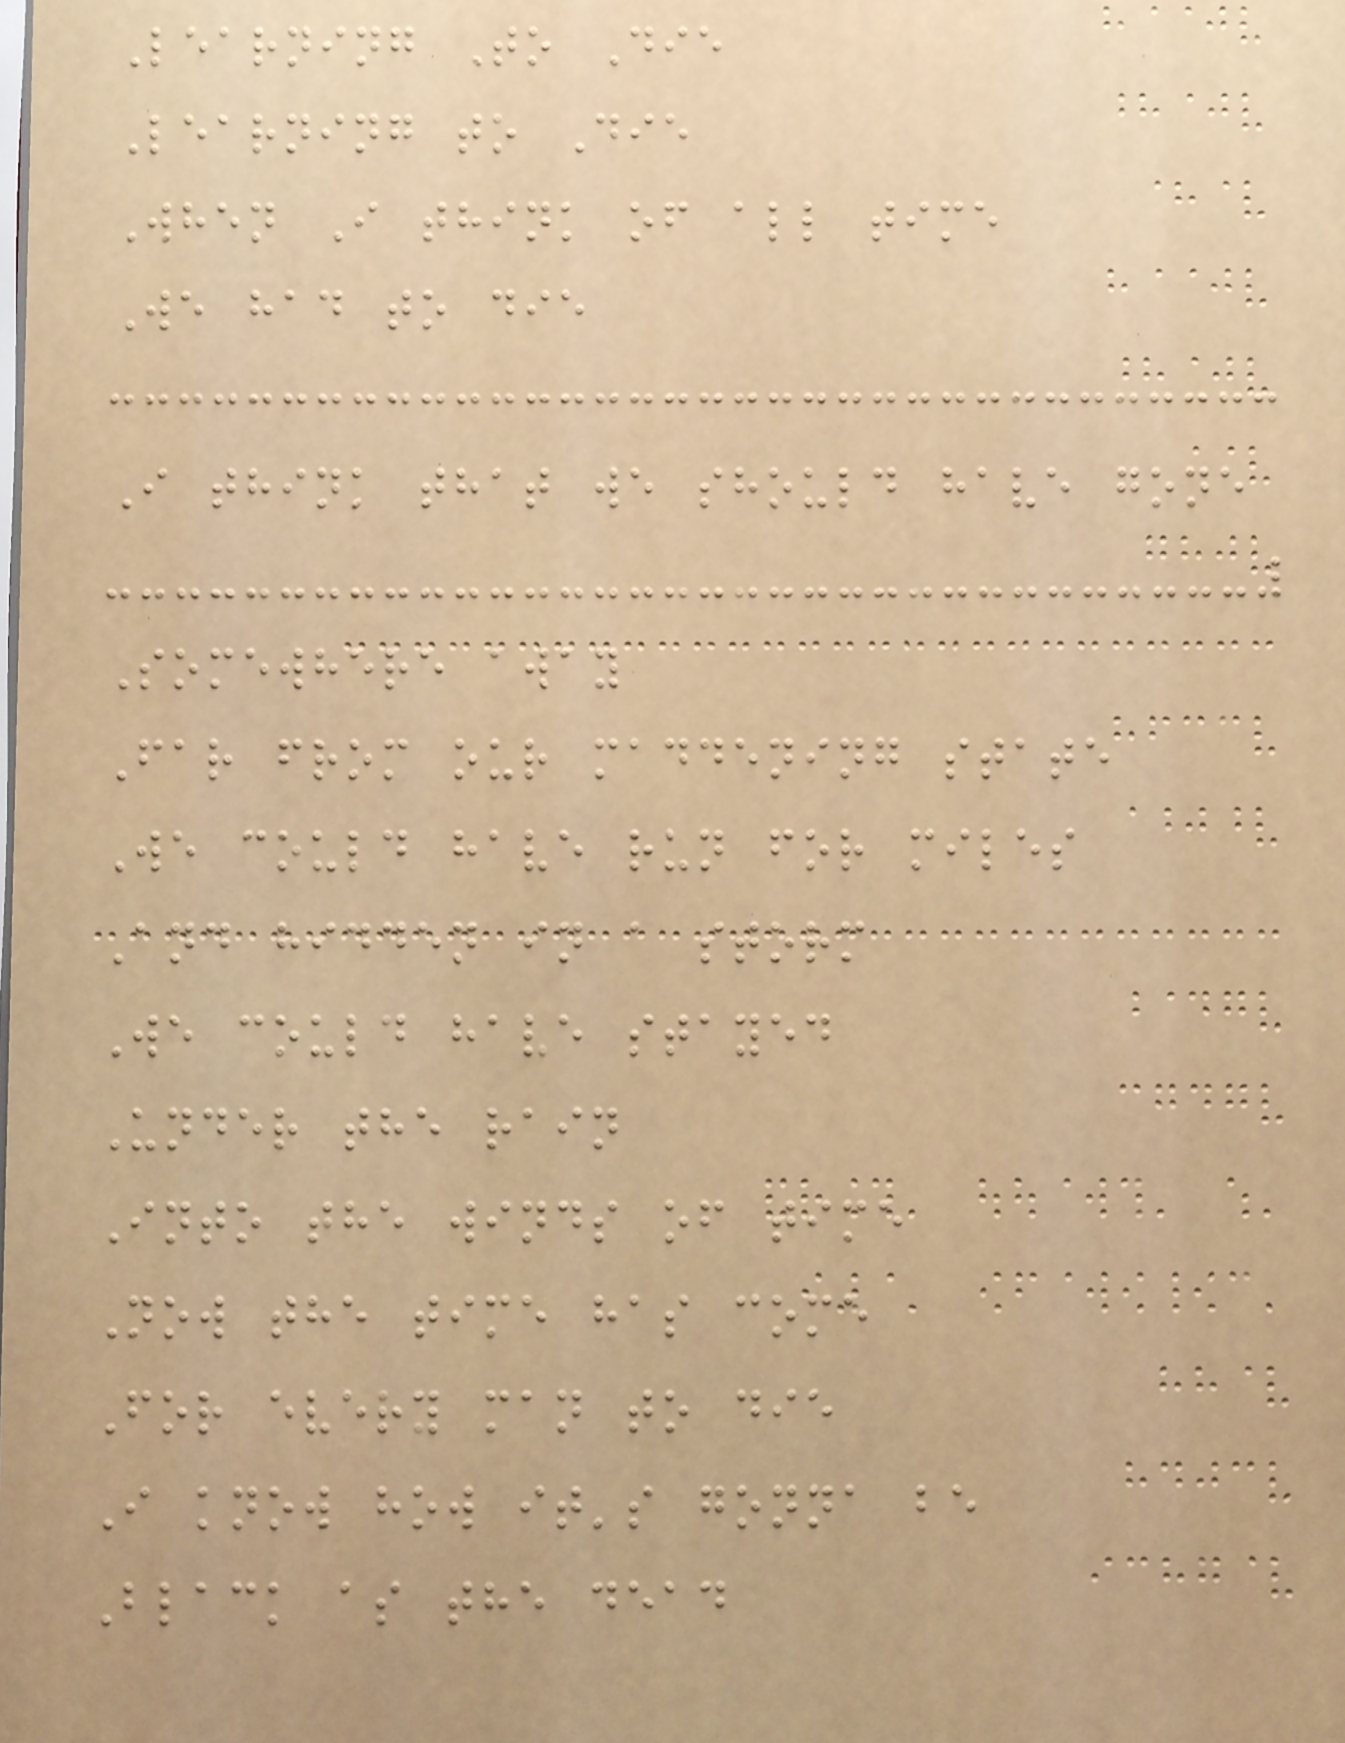Learning To Die
Learning to Die
When I think of all time
We had to die
I think that we should have gone
Somewhere away
Far from our maddening state
We could have run for miles
And hidden in a storm
We could have stayed
Under the rain
Into the winds of time
Now the time has come
For every man to die
I know how it's gonna be
Black as the dead
